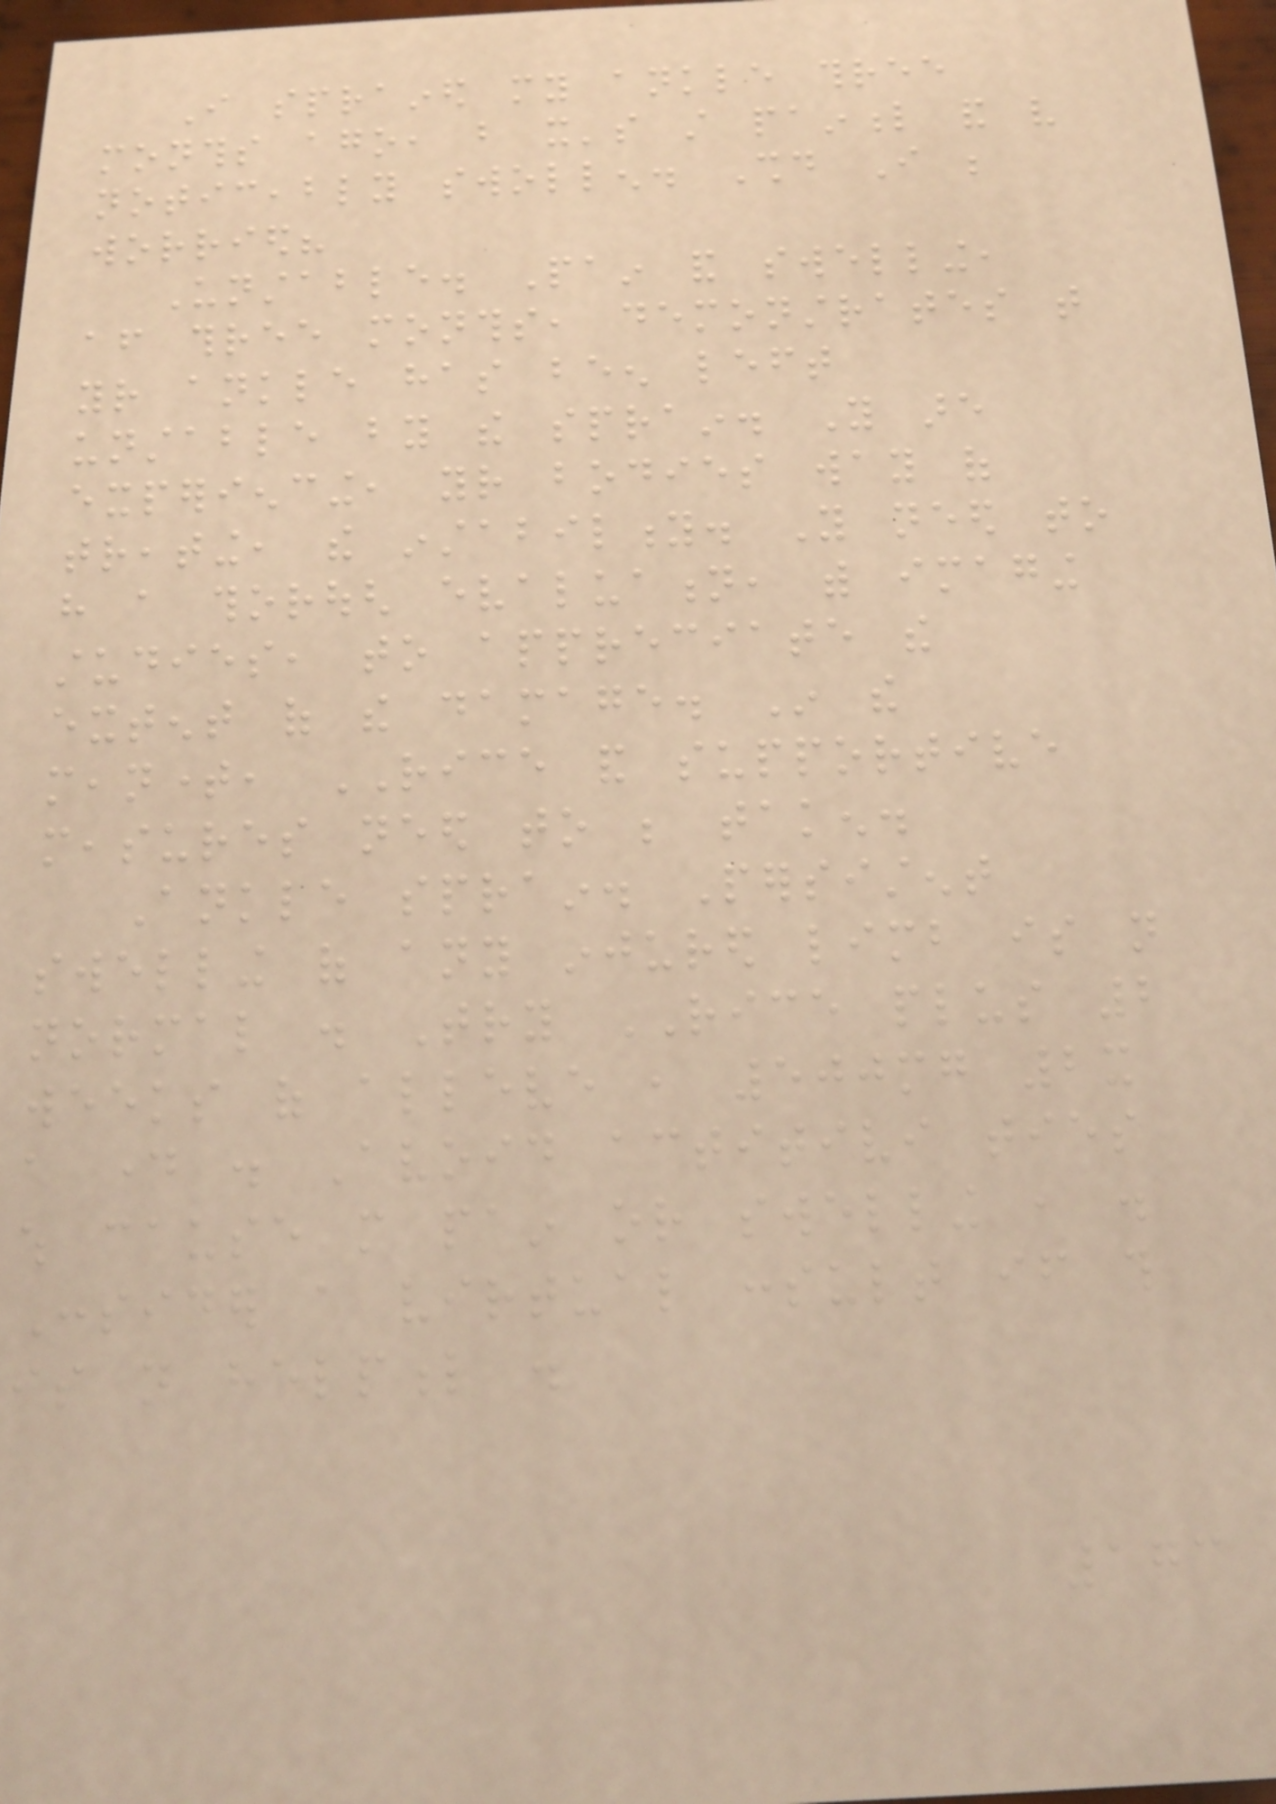I sprained my ankle three
months ago, but it's still painful and very
noticeably swollen. Should I be
worried?
Unstable. Pain and swelling,
after three months, demonstrates that
your ankle has been left
unstable by the sprain. You are
experiencing, your bodies way of
treating, the instability. You need to
have a thorough evaluation, with imaging
studies, to appreciate the
extent of the damage. In the
meantime, RICE and supportive
measures need to be taken.
Ankle sprain. Persistent
swelling of any injured limb is not
normal . Try RICE plus 2
weeks of alleve , 500mg 2x
a day . Avoid actitivi ties
which cause more pain or swelling , .
Consider a virtual consult if this
is not helpful .
173
